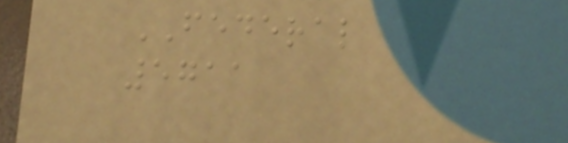FEDERAL
5711
